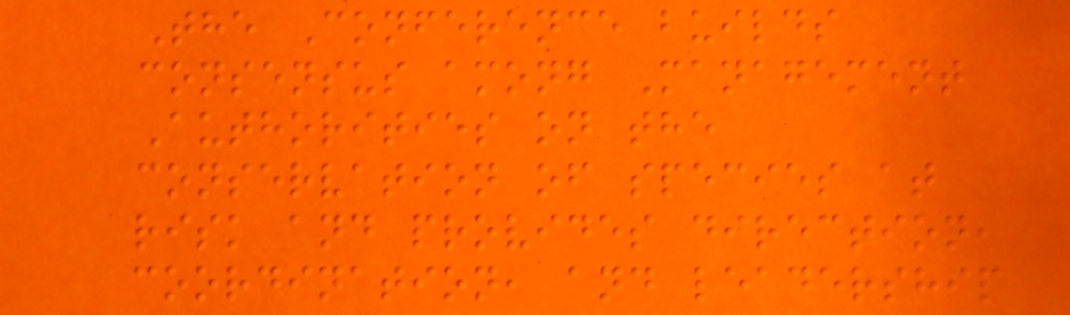The Conference builds
consensus among Management
Authorities on the
conservation of species at
risk and provides direction,
coordination, and leadership
